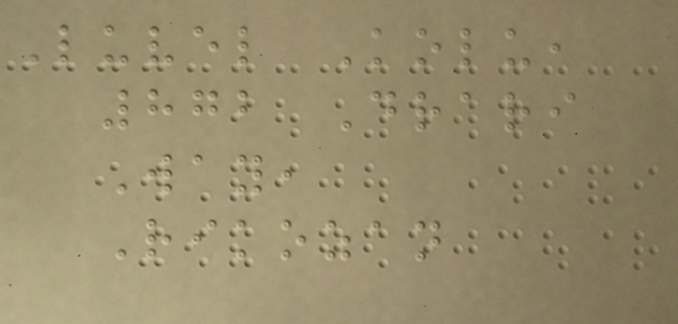Luvel Kolu,
872 Drari
Way,
Rikozan
